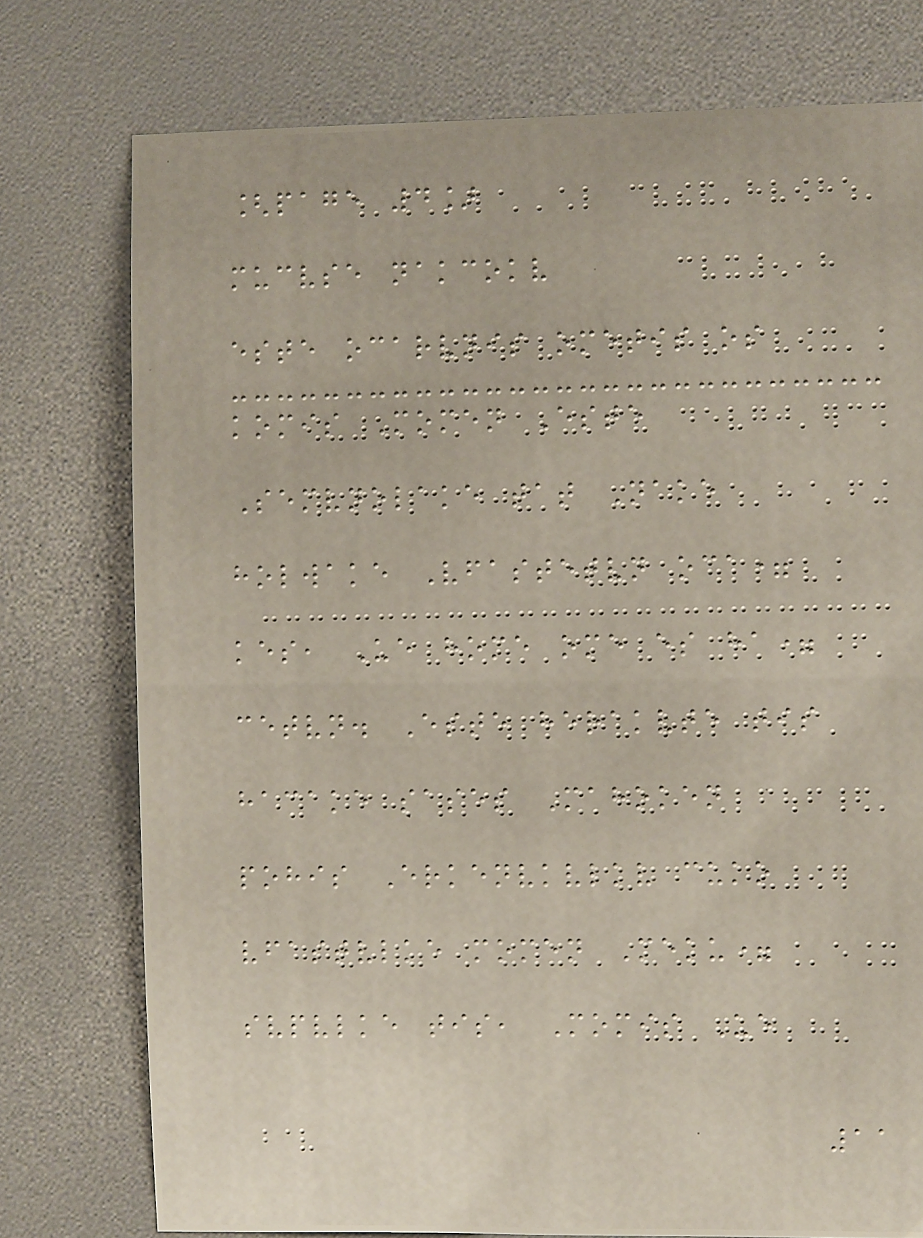[page 4]
mucvse nakcokv
este ocarvnis ometis os
komis Momen Este
Semvnolake tat Nake
holwake Vfastetvn oca=
kes, Ue home ome es ha=
cetvn. Este herakvte tis
hacake sases Mahoken
pohis Erkenvkvlkv cuko
vfastvlke momen Meku=
svpvlke tis, Momis Ue
11
